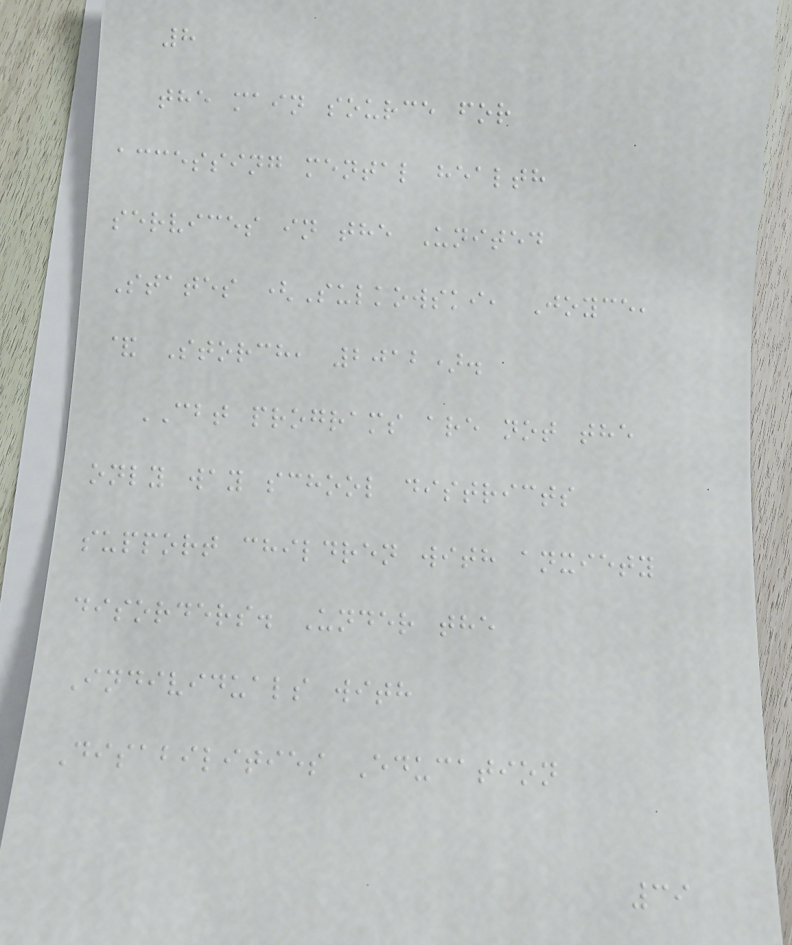8
the main source for
accessing mental health
services in the United
States (Sulkowski, Joyce,
& Storch, 2012).
CBT programs are not the
only way school districts
support children with anxiety
disorders. Under the
Individuals with
Disabilities Education
39
